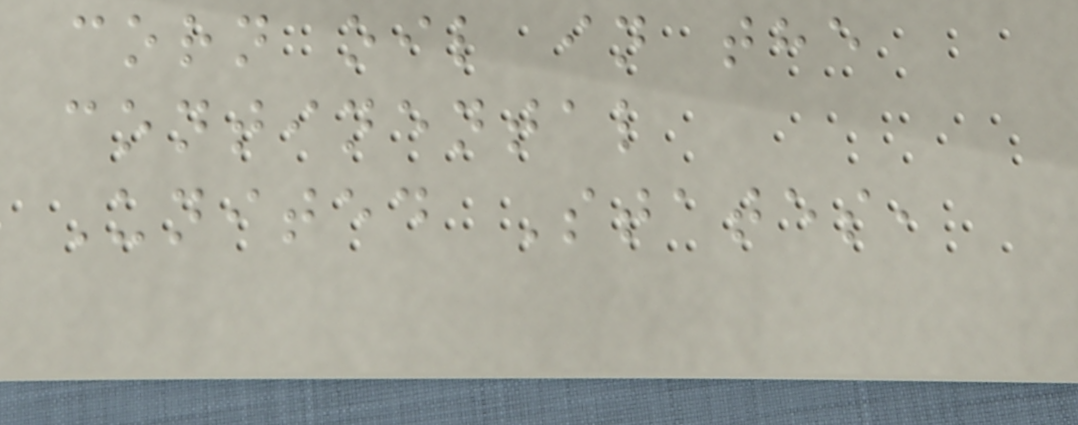corn oil in the
continental
United States,
